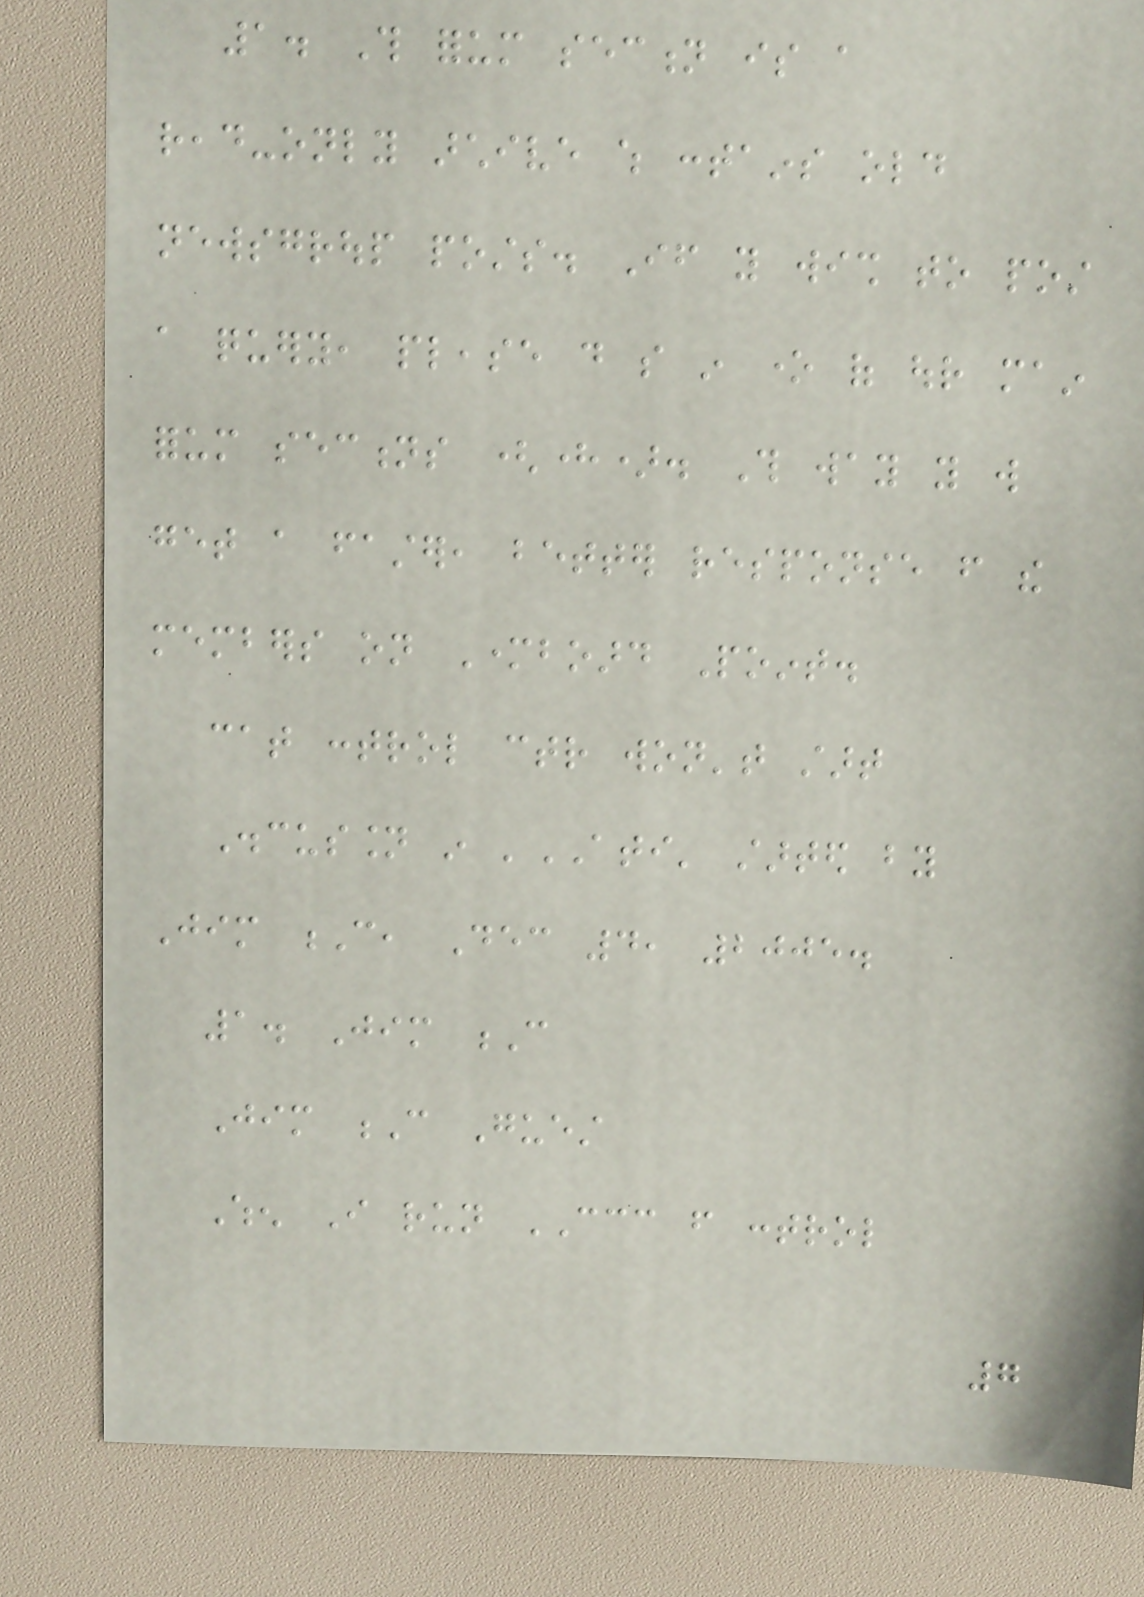1. This forum section is a
read-only archive which contains old
newsgroup posts. If you wish to post
a query, please do so in one of our main
forum sections (here). This way you will
get a faster, better response from the
members on Motherboard Point.
cat control ctr won't start
Discussion in 'ATI' started by
Jim C, Dec 4, 2005.
1. Jim C
Jim C Guest
When I run CCC from control
7
